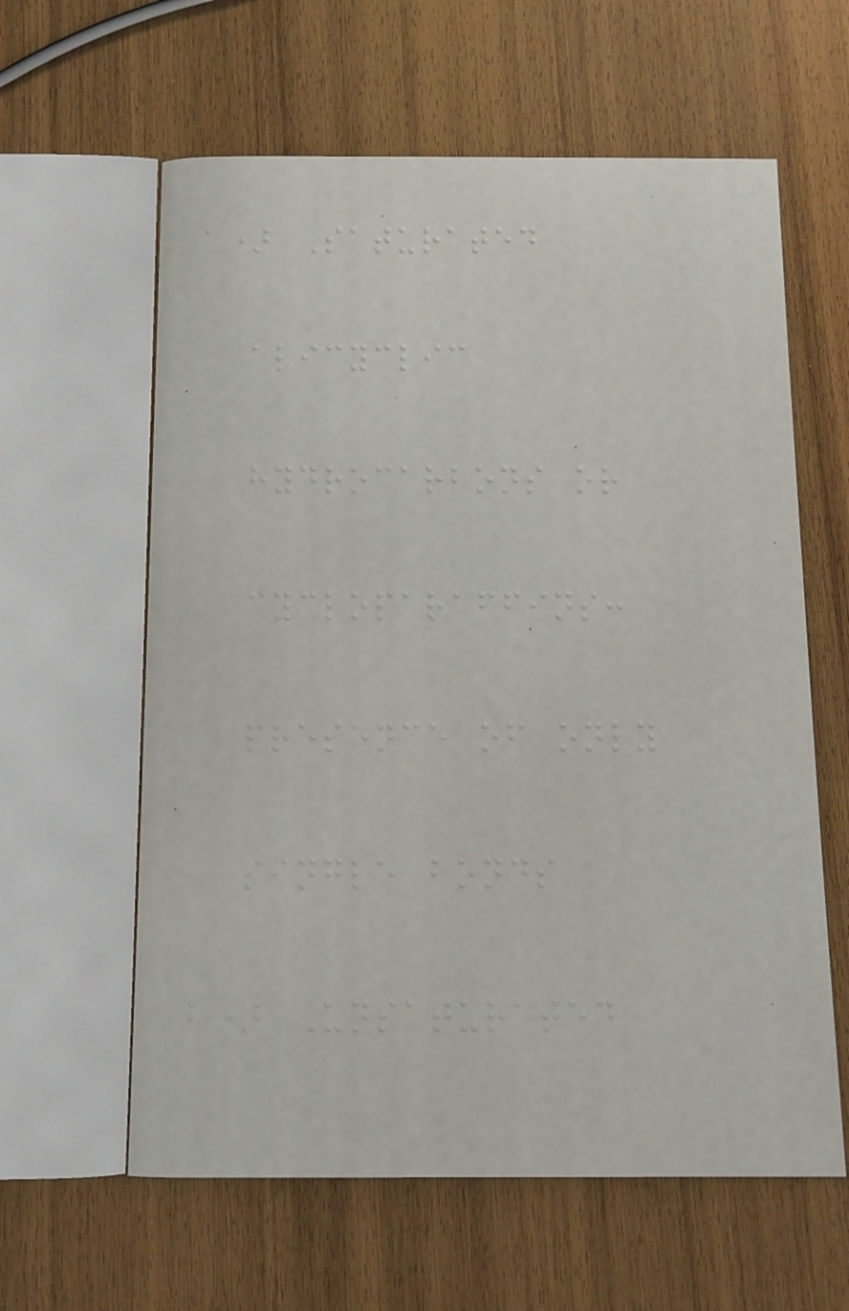a) Saturated
alicyclic
hydrocarbons or
cycloparaffins:
presence of only
single bonds
b) Unsaturated
